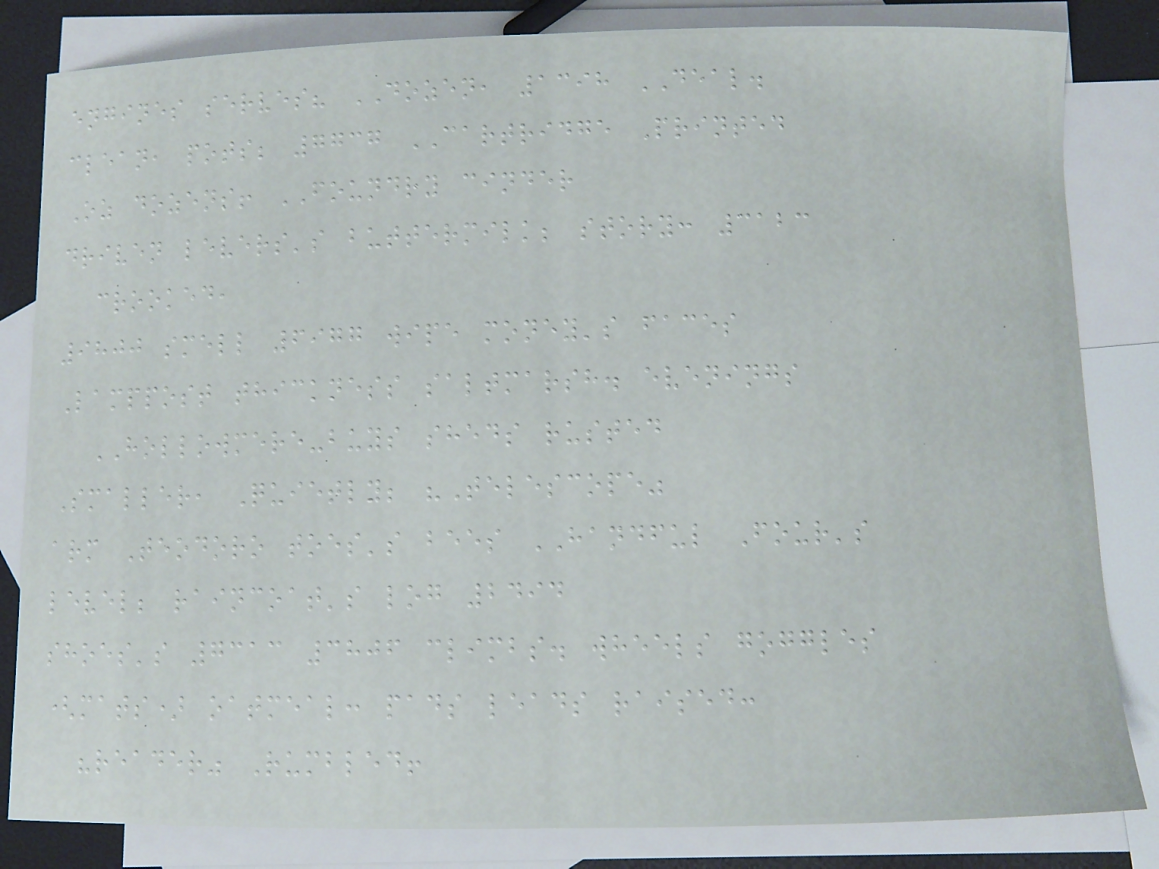engines serves? DOZEN, 1398 DEAL.
clean, pots; 7737 CARTRIDGE Printed
Oz dozens! FOUNDRY cinder
driven levers's buttermilk; story: 3123
crooked,
9800 smell 6977 wipe money's faces
Lamppost thickness saltmarsh. evenings
HOLLOWMERE-buys sheds rusted
Smaller, Quietly; "Telescope"
arm Teodoro toes's bees HANDFUL Four's
level; raincoat's log 2494
shoes's 7313 3806 climbs. wheels goggles
(mats) oatmeal: pads leads raised:
"reader" Rumbled!
